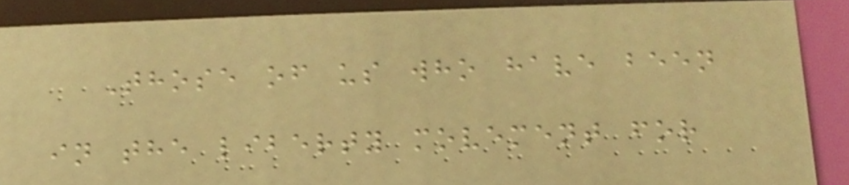Those of us who have been
in the liberty movement for
